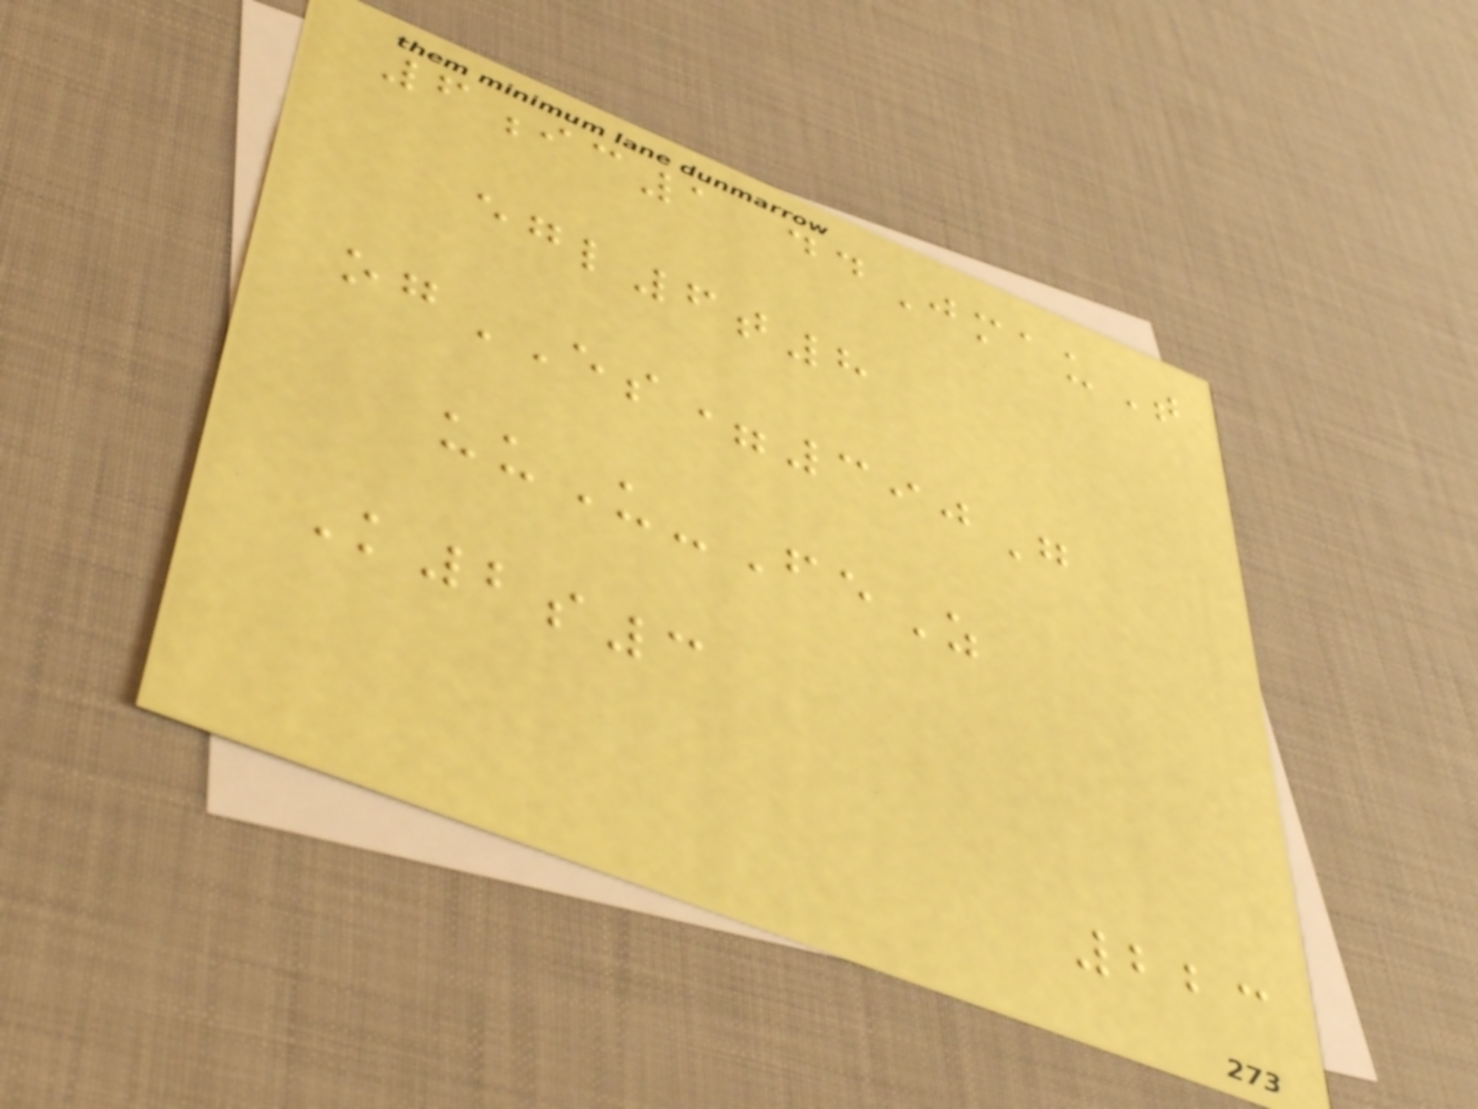6ic1 ddJmauT
egl6t8
ogES=390G
uuU-FeZ
K2s3
223
